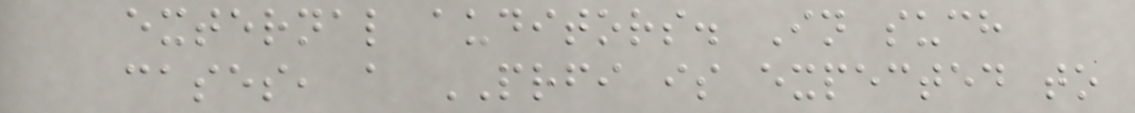external auditors. In such
cases, a PRFI is expected to
